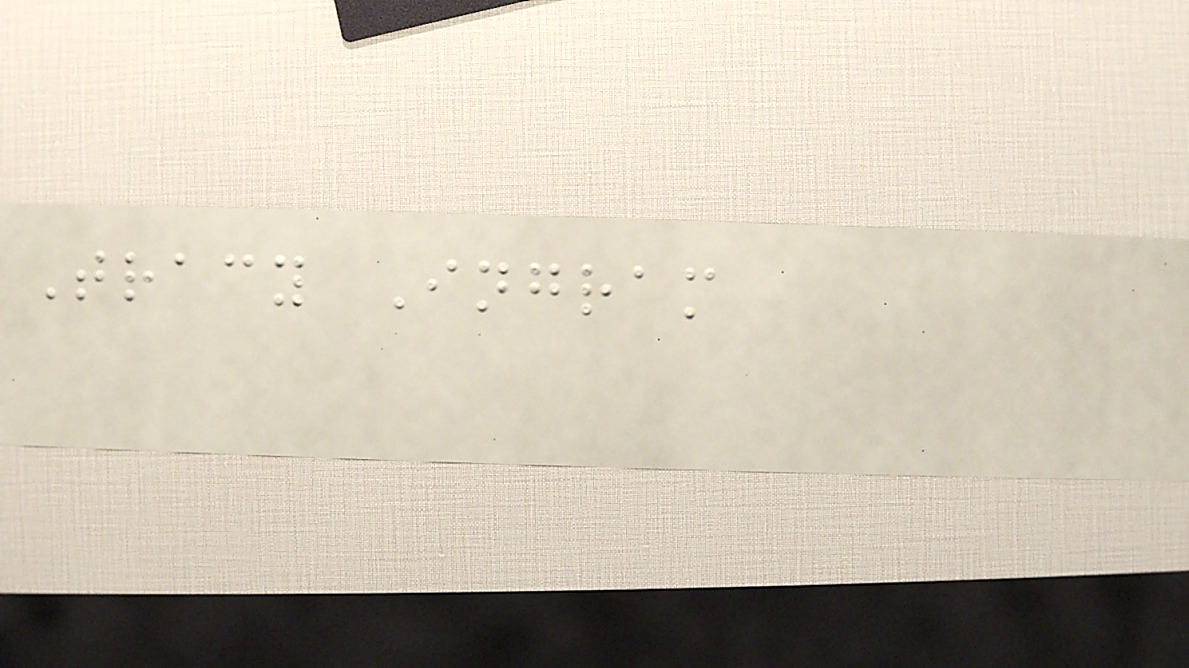Tracy Ingram
